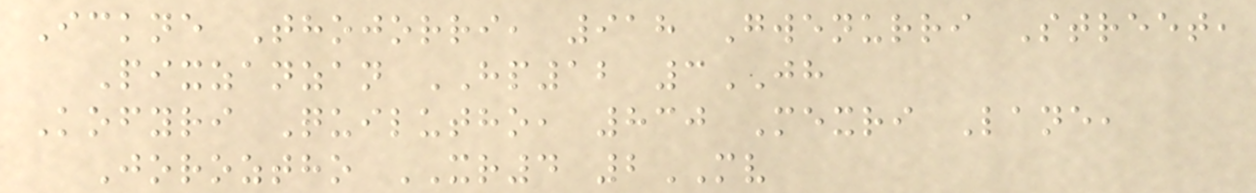Ickne Thojorri, 918 Gwenurri Street,
Pixzanzan HP12 3JH
Kofyri Quilutho, 830 Mexri Lane,
Joroztho XR4 2MV
